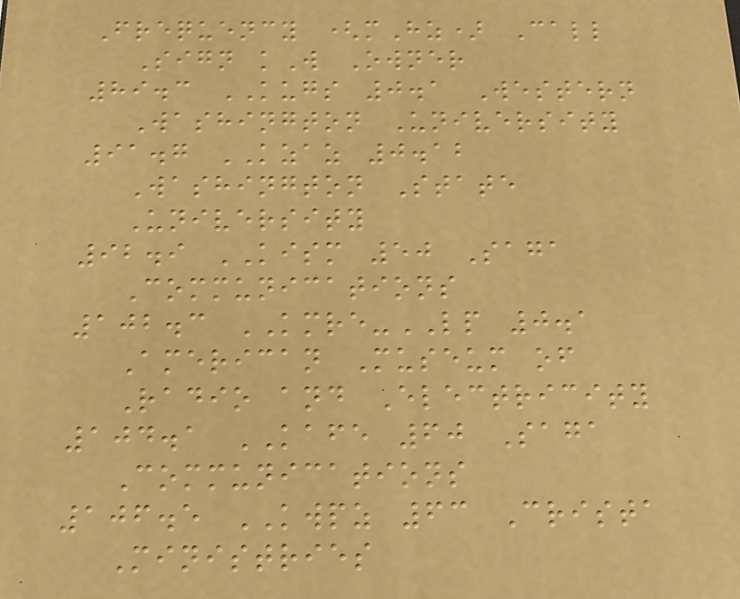Frequency (mHz) Call
Sign kW Owner
89.3 KUGS 0.1 Western
Washington University
91.7 KZAZ 0.12
Washington State
University
92.9 KISM 50 Saga
Communications
102.3 KMRE-LP 0.1
American Museum of
Radio and Electricity
104.1 KAFE 60 Saga
Communications
106.5 KWPZ 63 Crista
Ministries
